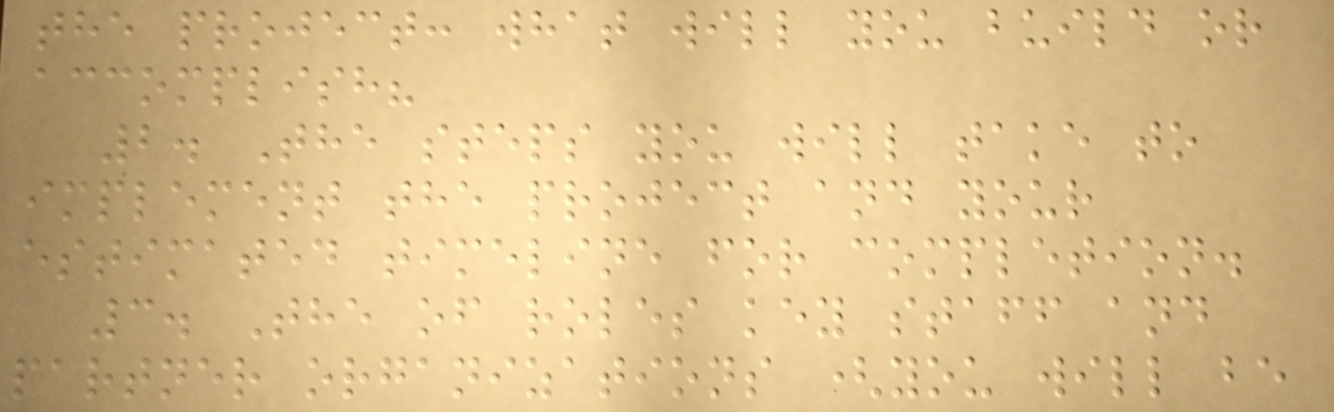the project: what will you build or
accomplish?
2. The steps you will take to
implement the project and your
estimated timeline for completion.
3. The of roles key staff and
partner organizations (you will be
